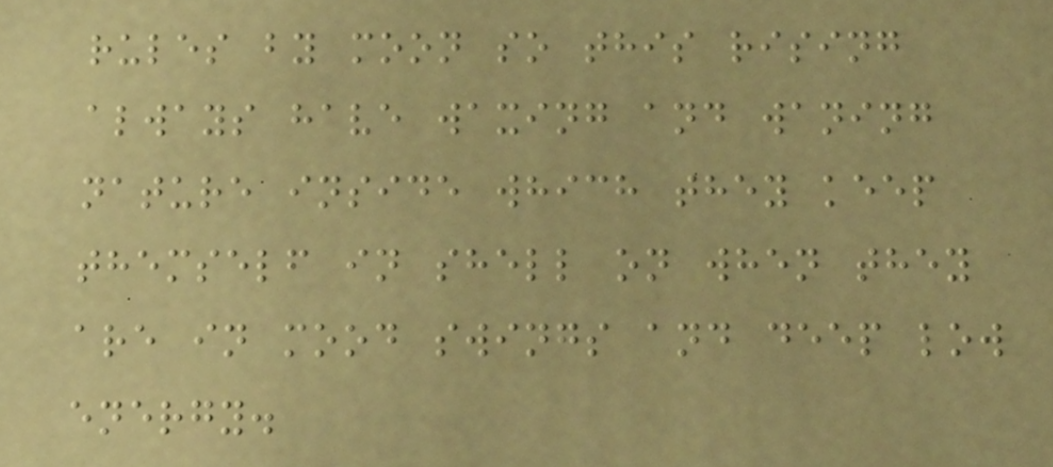rules by moon so this rising
always have waxing and waning
nature inside which they keep
themself in shell on when they
are in mood swings and deep low
energy.
